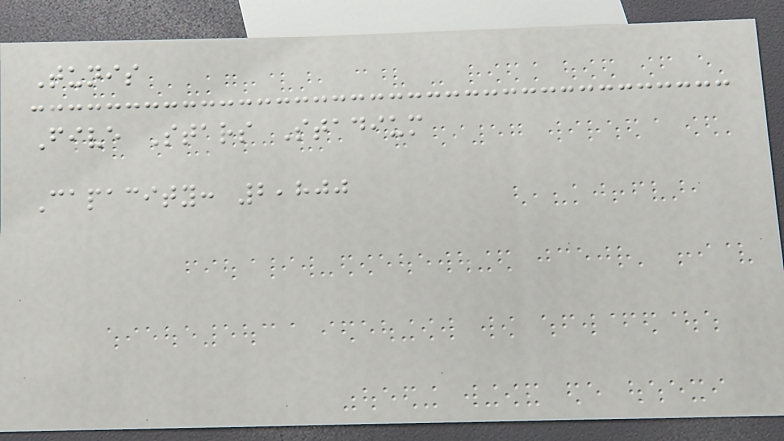Tunis
Five Stars Stadium
Capacity: 2,800
